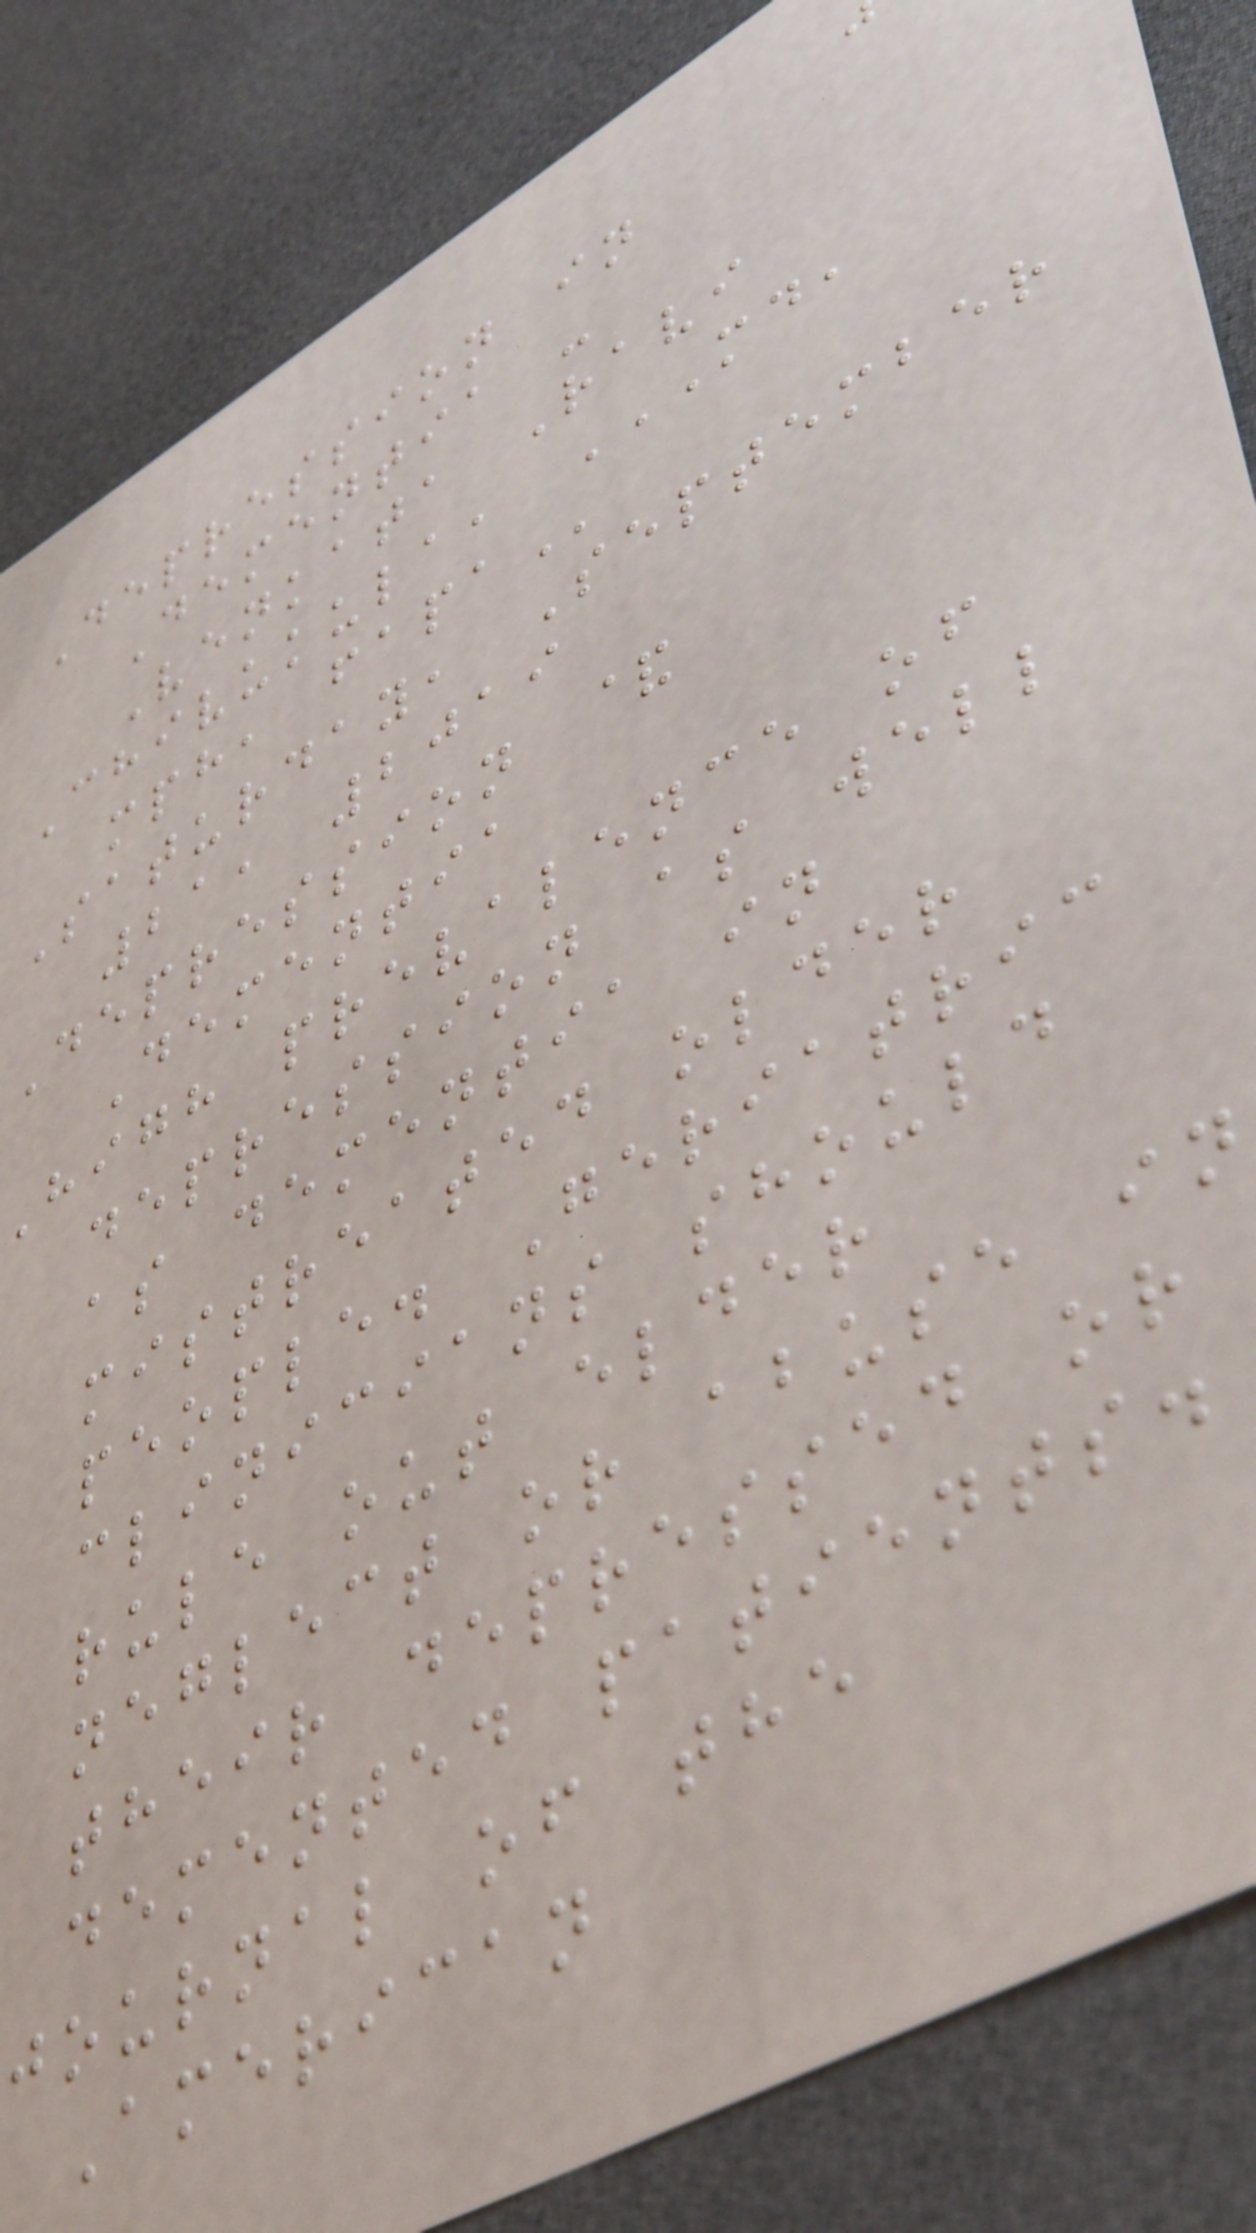Depression in
Dementia -
Venkata Ravi
Chivukula, MD,
mph,
Saturday, September
21, 2019
Depression &
Dementia
high prevalence of
depression as well
as dementia in
mistreated older
people. Geriatric
clinicians should
rule out elder
neglect or abuse in
their depressed or
demented patients.
journal of the
American
